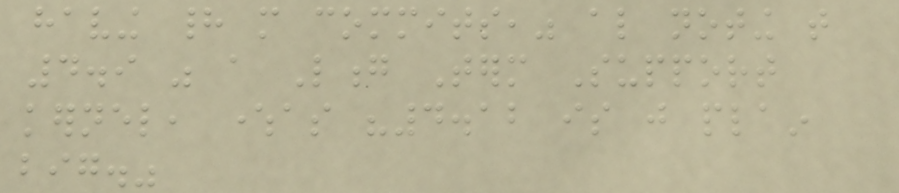having had more commits," also noting that
4.9 was a Long Term Support
kernel, whereas "4.12 is just plain
big."
